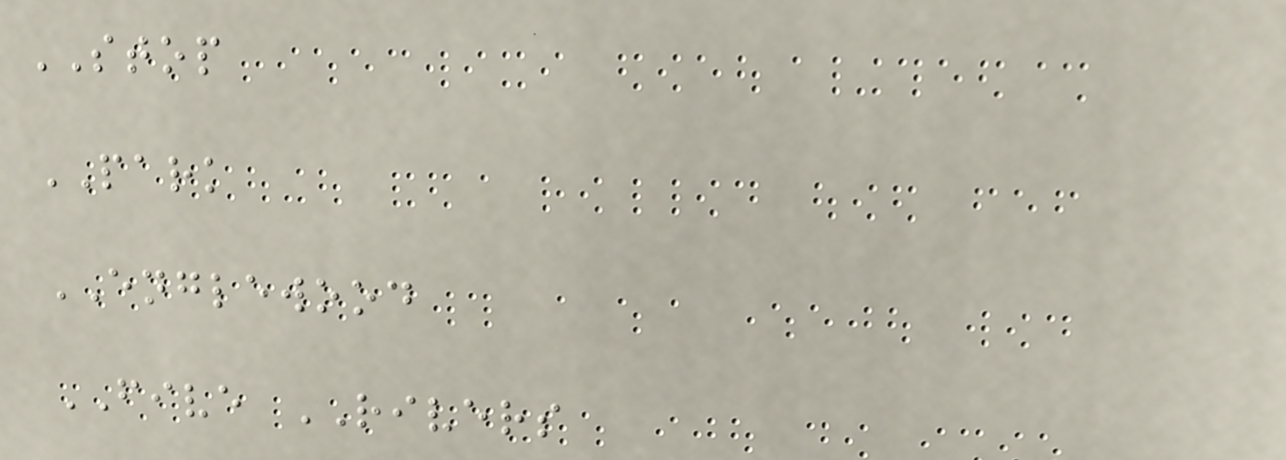STOP
PARK
ENGLEWOOD
FIVE RIVERS
